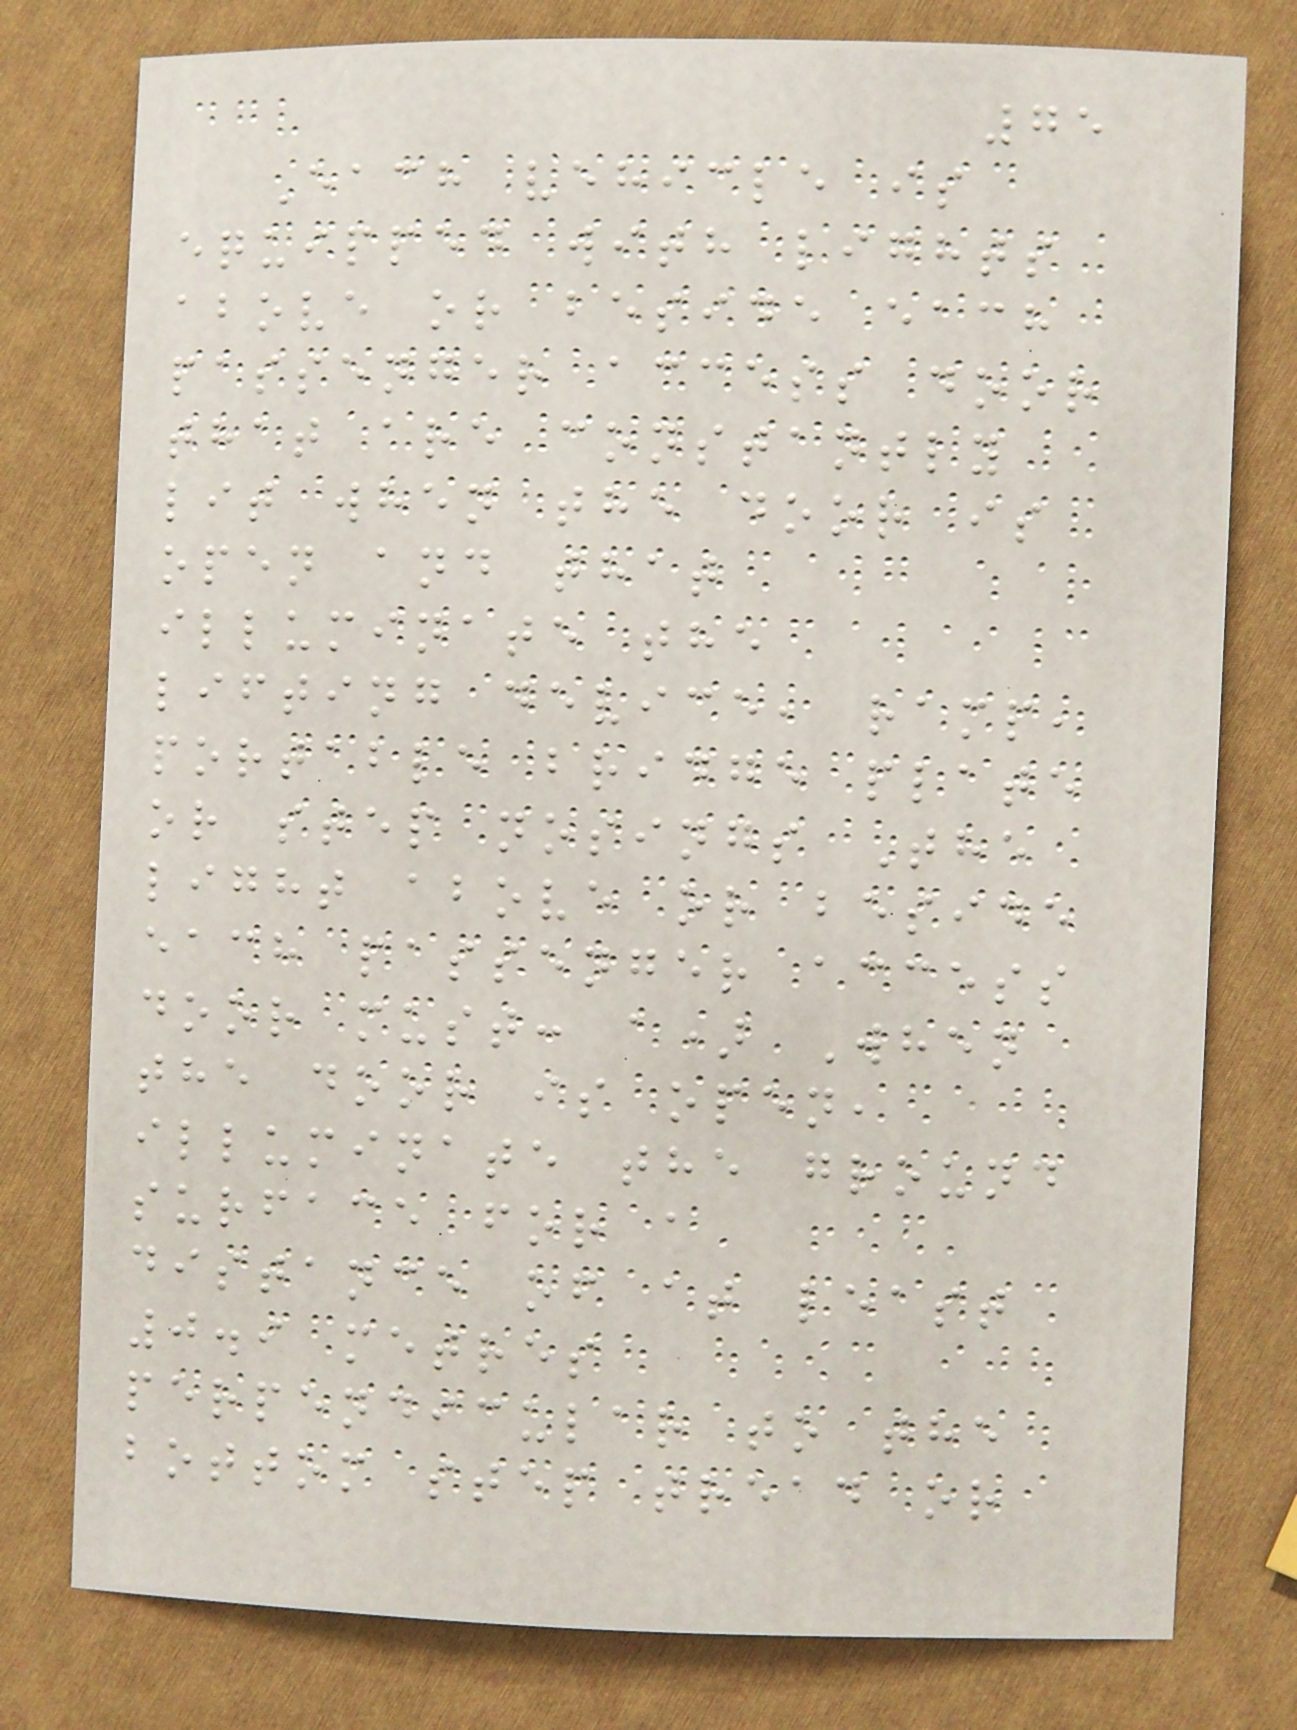75
Each vehicle is
equipped with lights
above or beside each
passenger access door
that are constantly
lit when the door is
open and that
illuminate the
lifting device, ramp,
portable bridge plate
or step nosings The
light above or beside
each passenger access
door must: a) When
the door is open,
illuminate the ground
surface for a
distance of at least
0.9 metres
perpendicular to the
bottom step tread or
